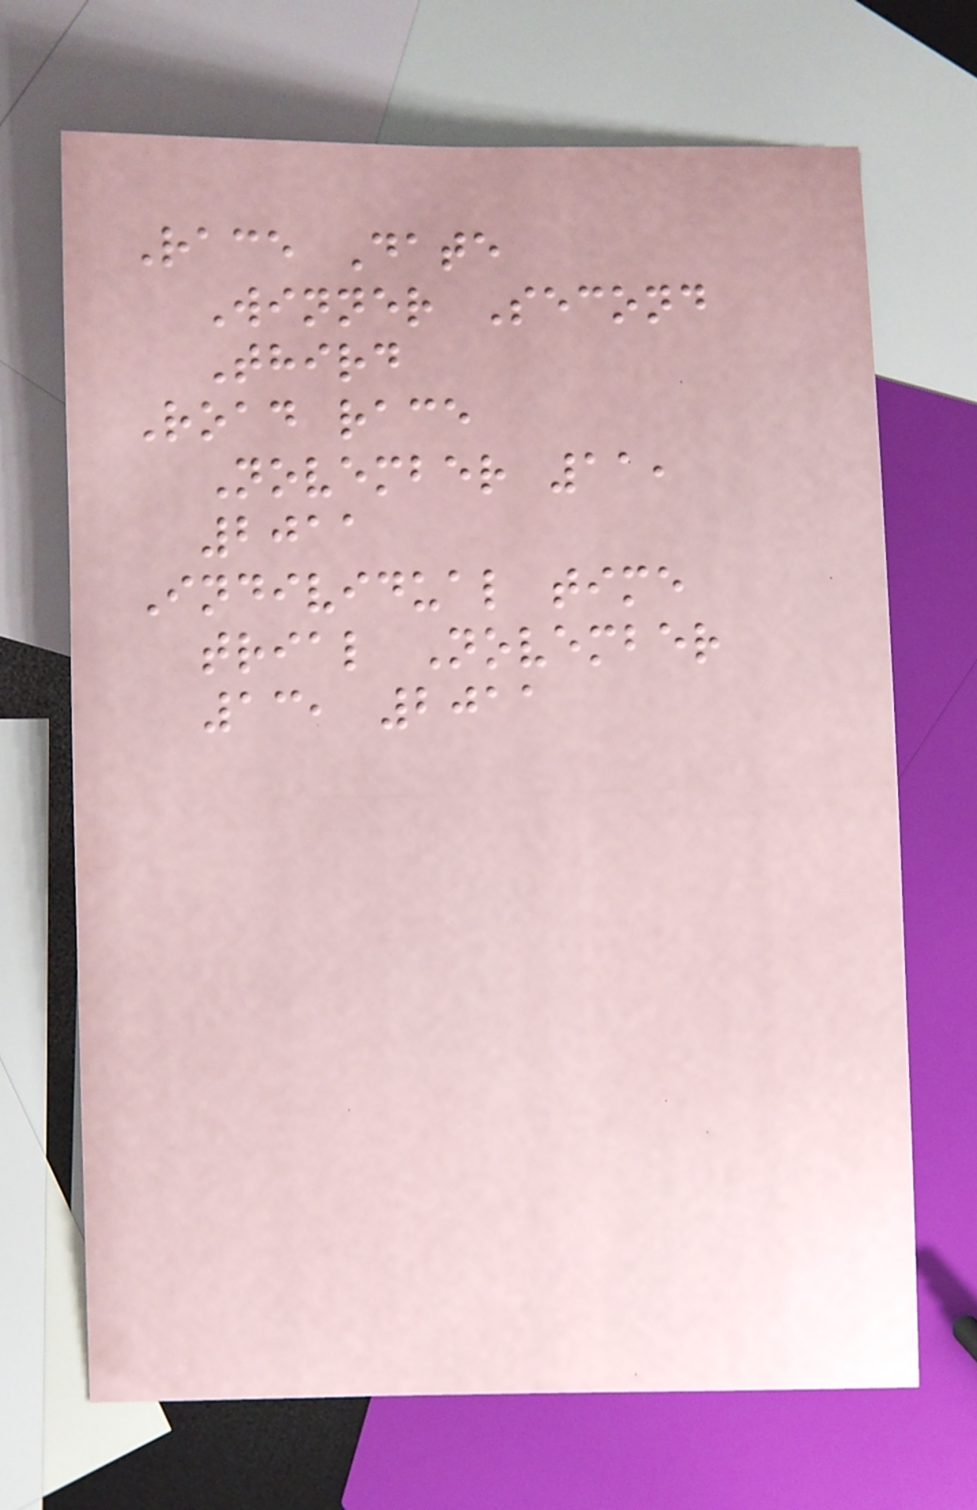Race Date
Winner Second
Third
Road race
November 11,
2011
Individual time
trial November
13, 2011
